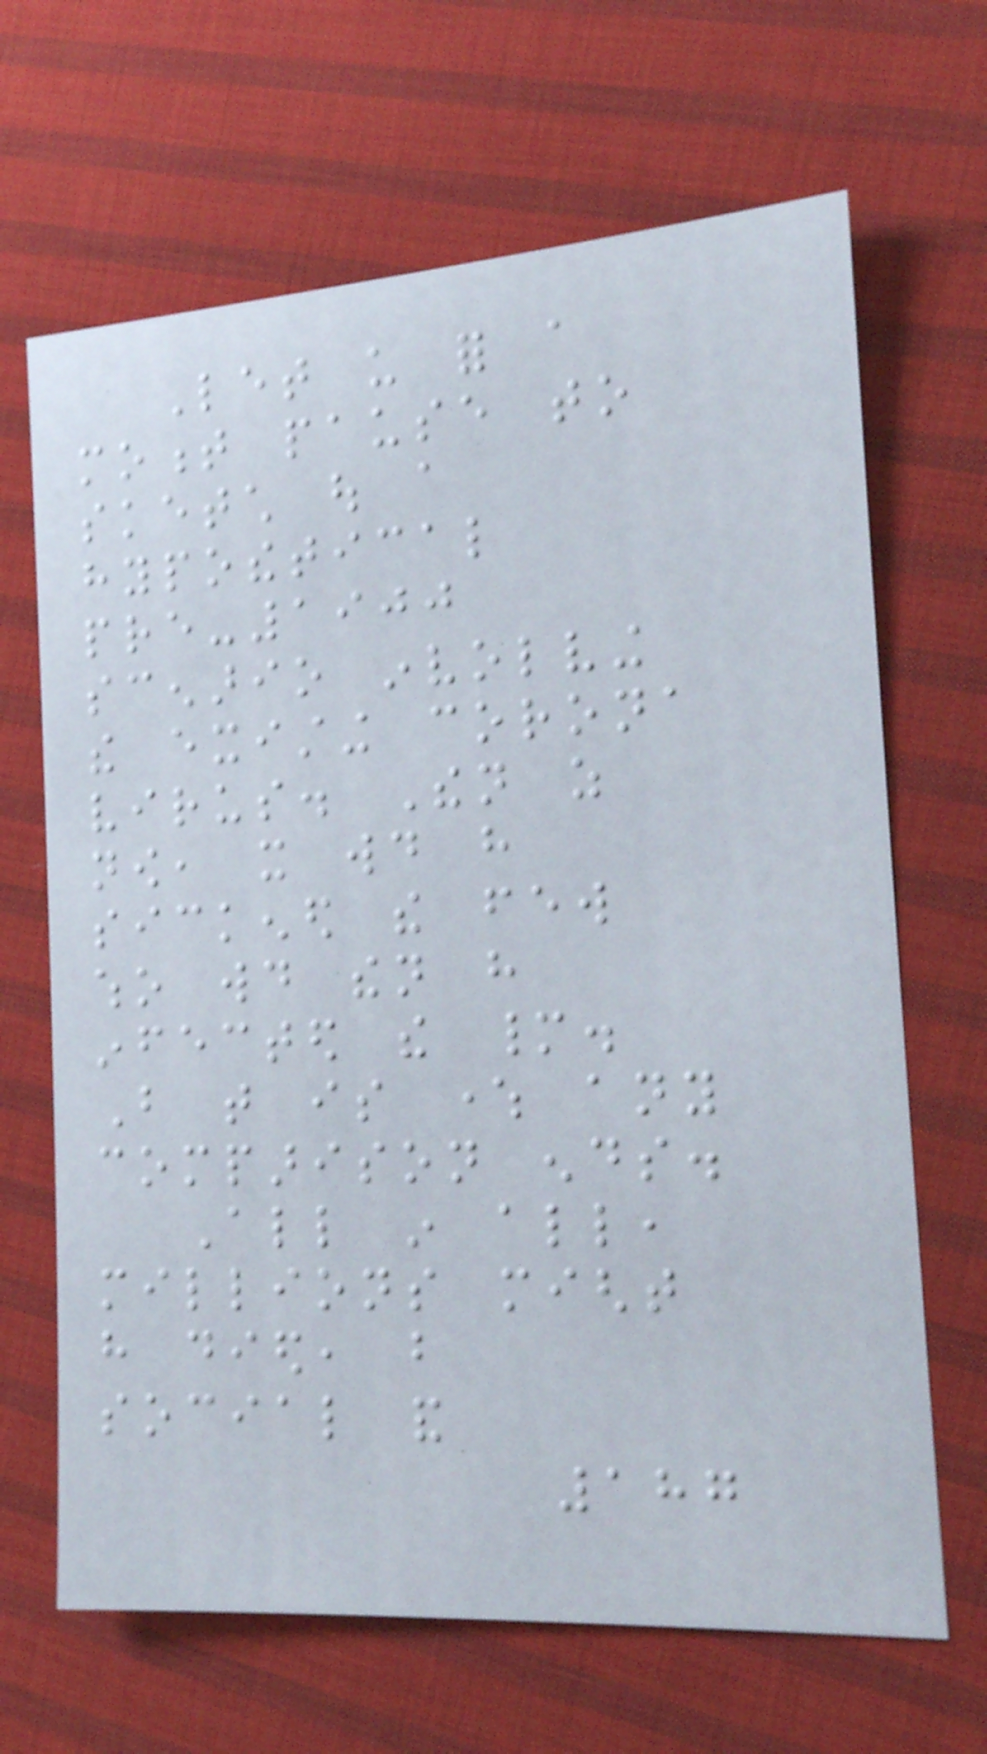Let us for a
moment pause to
sketch out a
hypothetical
pre-1900
scenario involving
the existing corona
virus. Then as
now, it would have
sickened the few
who would then have
infected the many.
But that is where any
comparison ends.
All in all,
millions might
have died, but
social and
187
